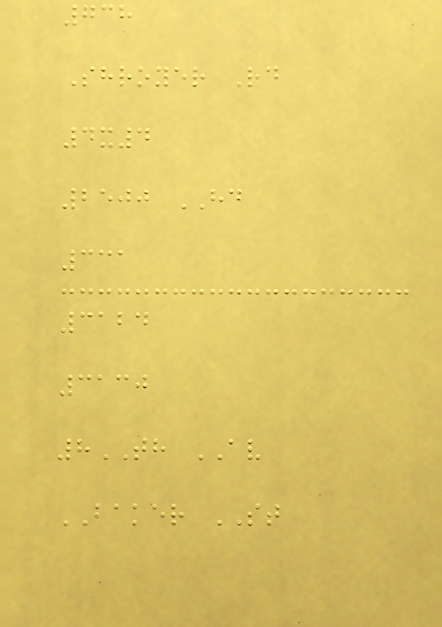738
Shroyer Rd
4x4
2500 HD
331
3124
3130
8TH AV
BAKER ST
